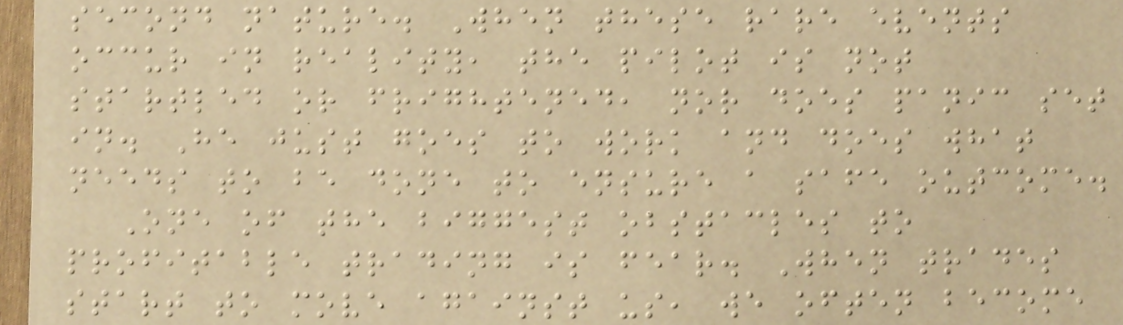second nature. When these rare events
occur in reality, the pilot is not
startled or frightened, nor does panic set
in. He just goes to work and does what
needs to be done to ensure a safe outcome.
One of the biggest obstacles to
profitable trading is fear. When trades
start to move against us, we often become
